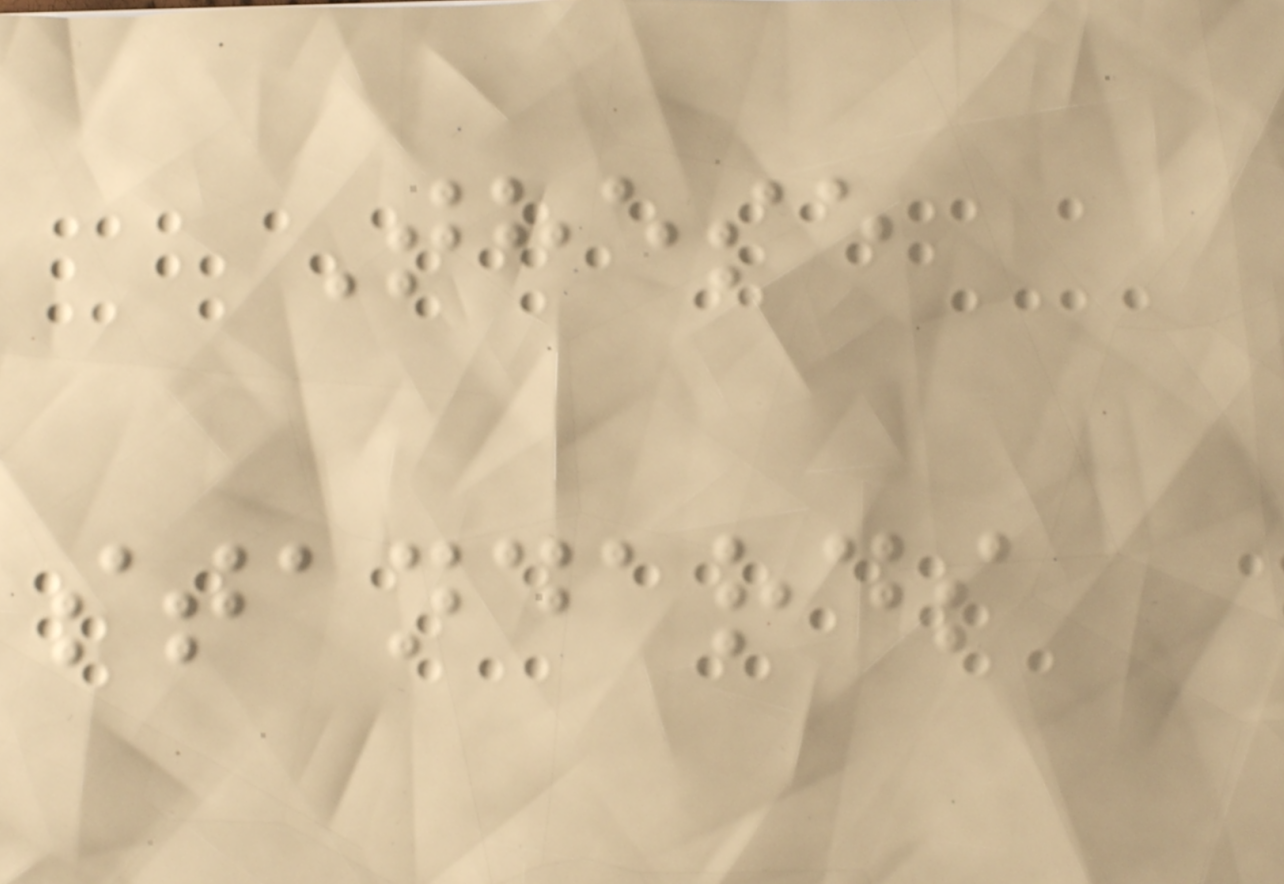These
standards
